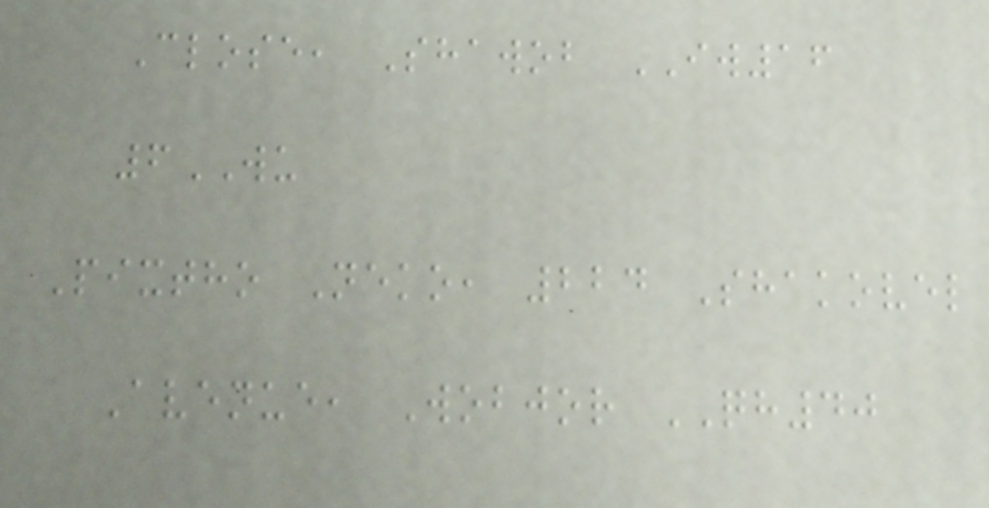Close, Shawob IW16
6WU
Pixtho Neko, 224 Shakovel
Avenue, Wobjor QH40
